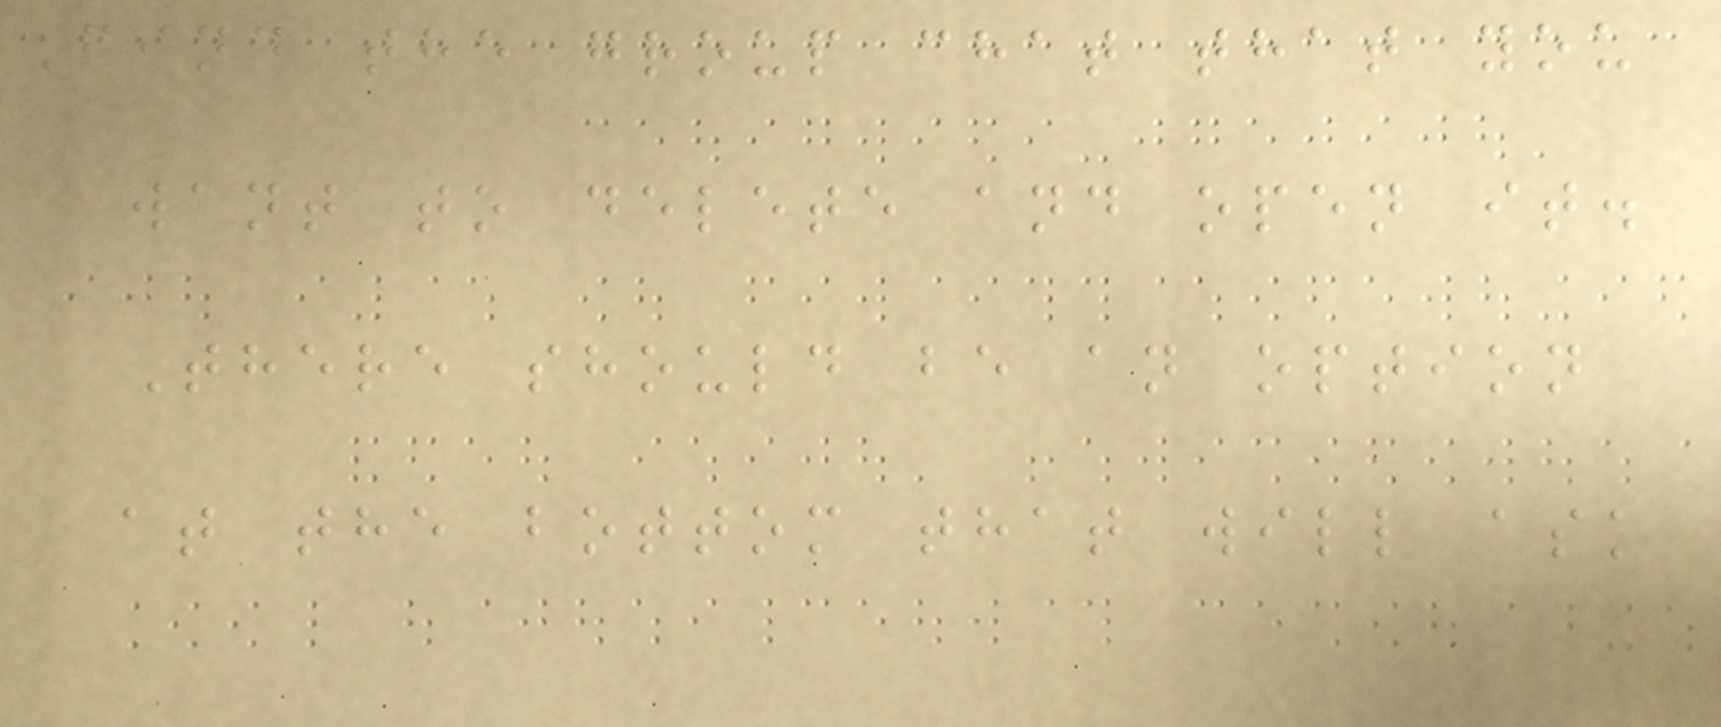Find the group chat that you
want to delete and open it.
There should be an option
at the bottom that will ask
